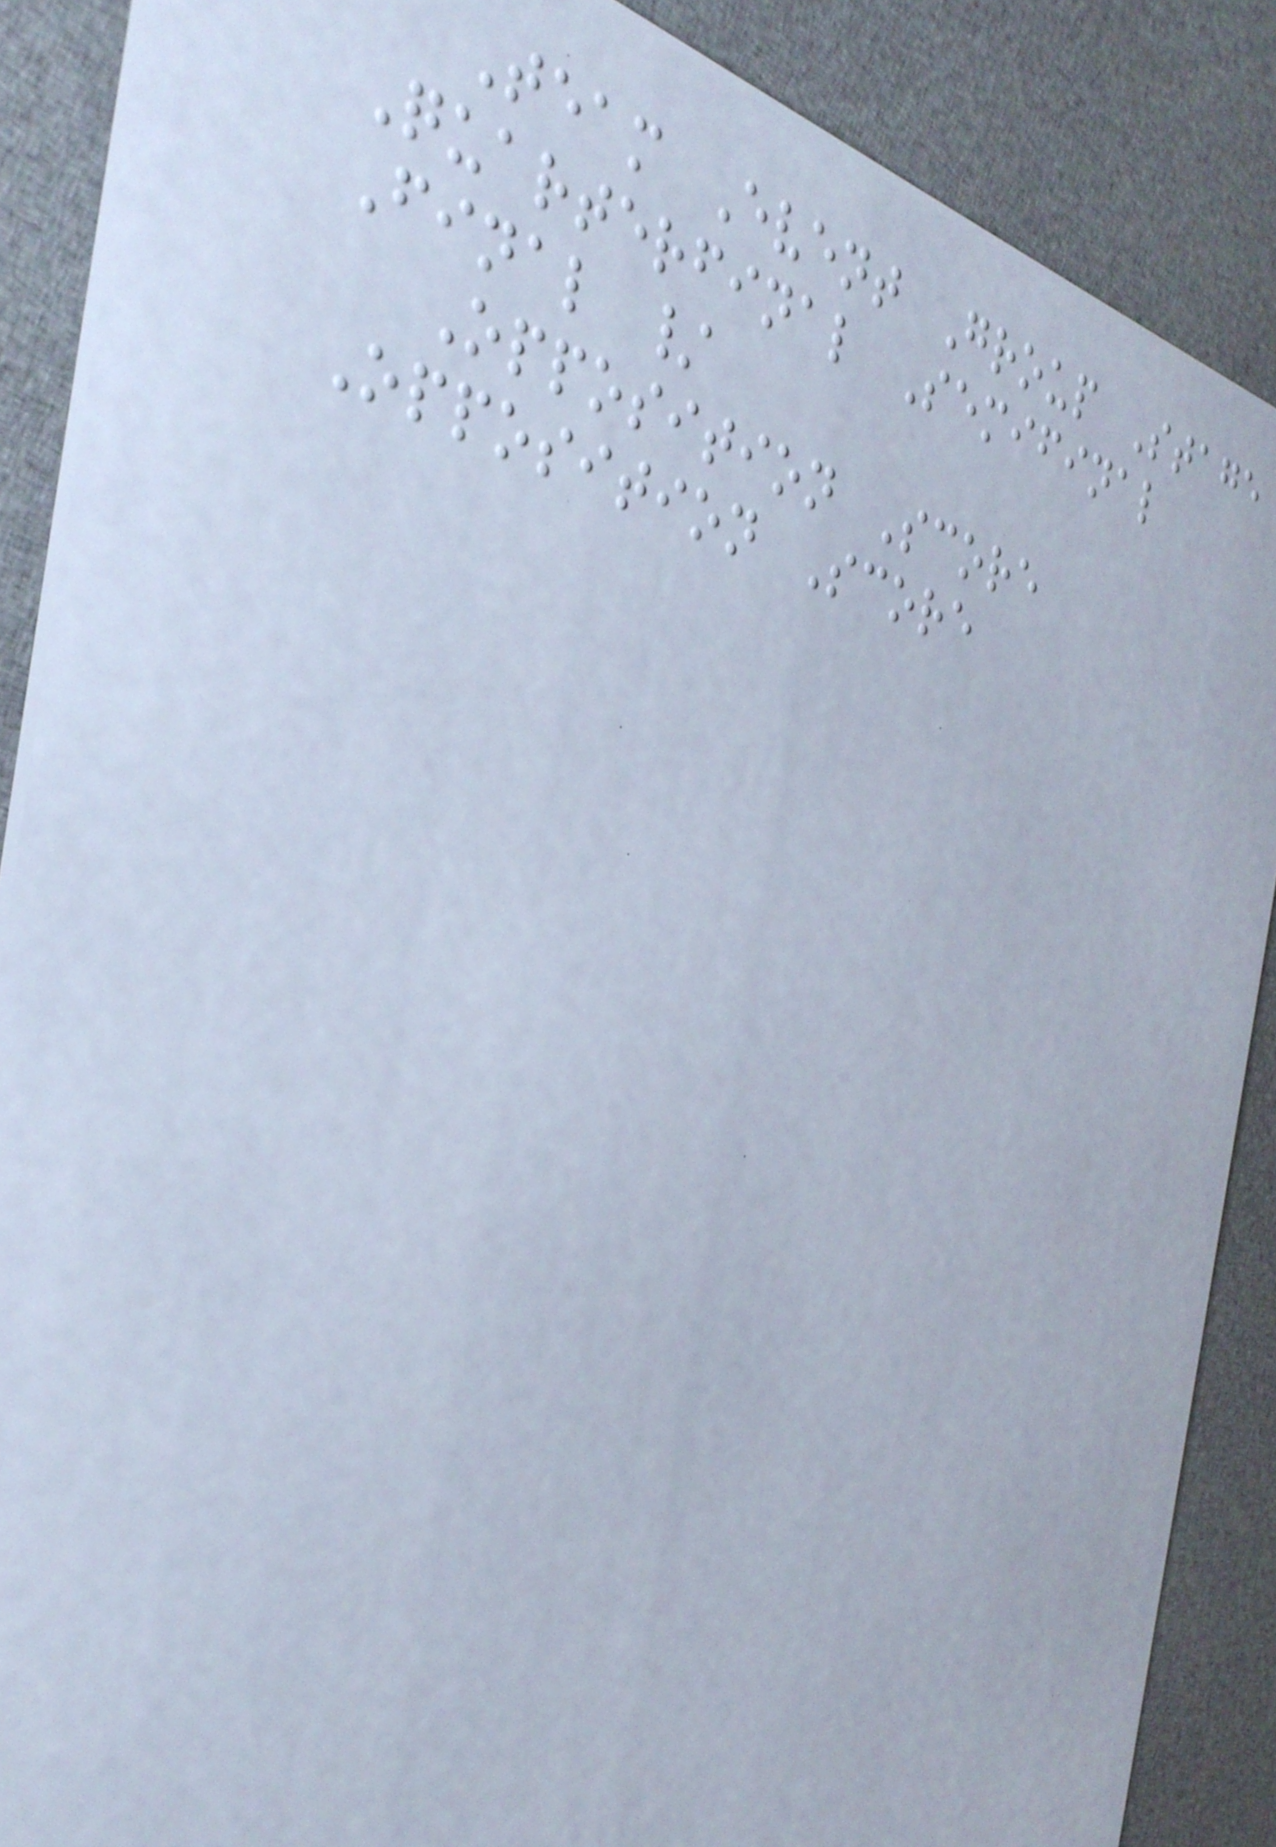Team Event Group Stage
Quarterfinal Semifinal
Final /
Opposition Score
Opposition Score
